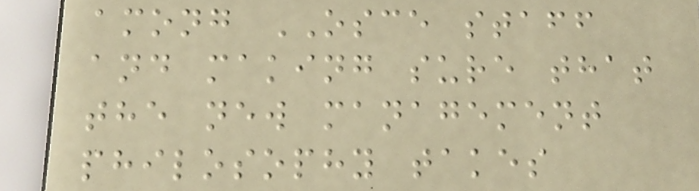among OSCE staff
and making sure that
the new management
philosophy takes
